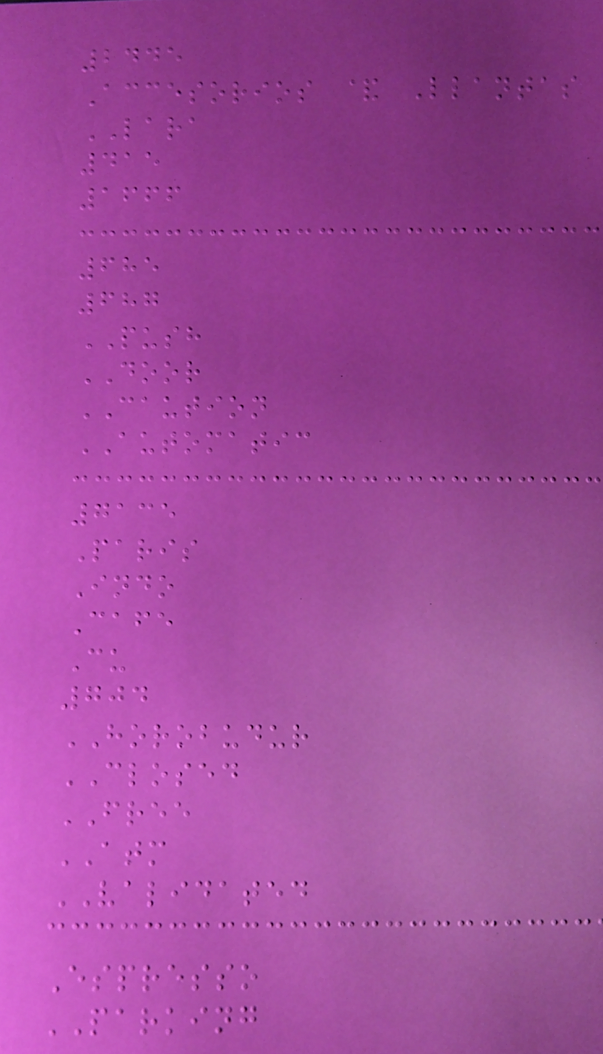2445
Accesorios & Llantas
LARA
415
1666
685
687
PUSH
DOOR
CAUTION
AUTOMATIC
7135
Paris
Indo
Cafe
Cu
704
HOROBUDUR
CLOSED
FREE
ATM
VALIDATED
Espresso
PARKING
